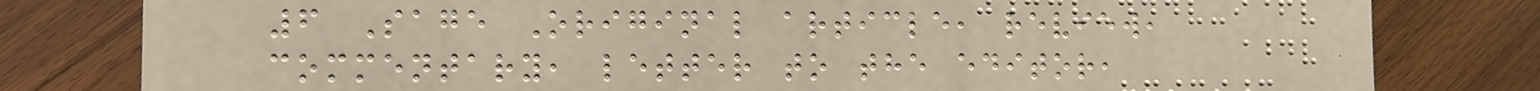6 Sage Original article, review,
commentary, letter to the editor,
